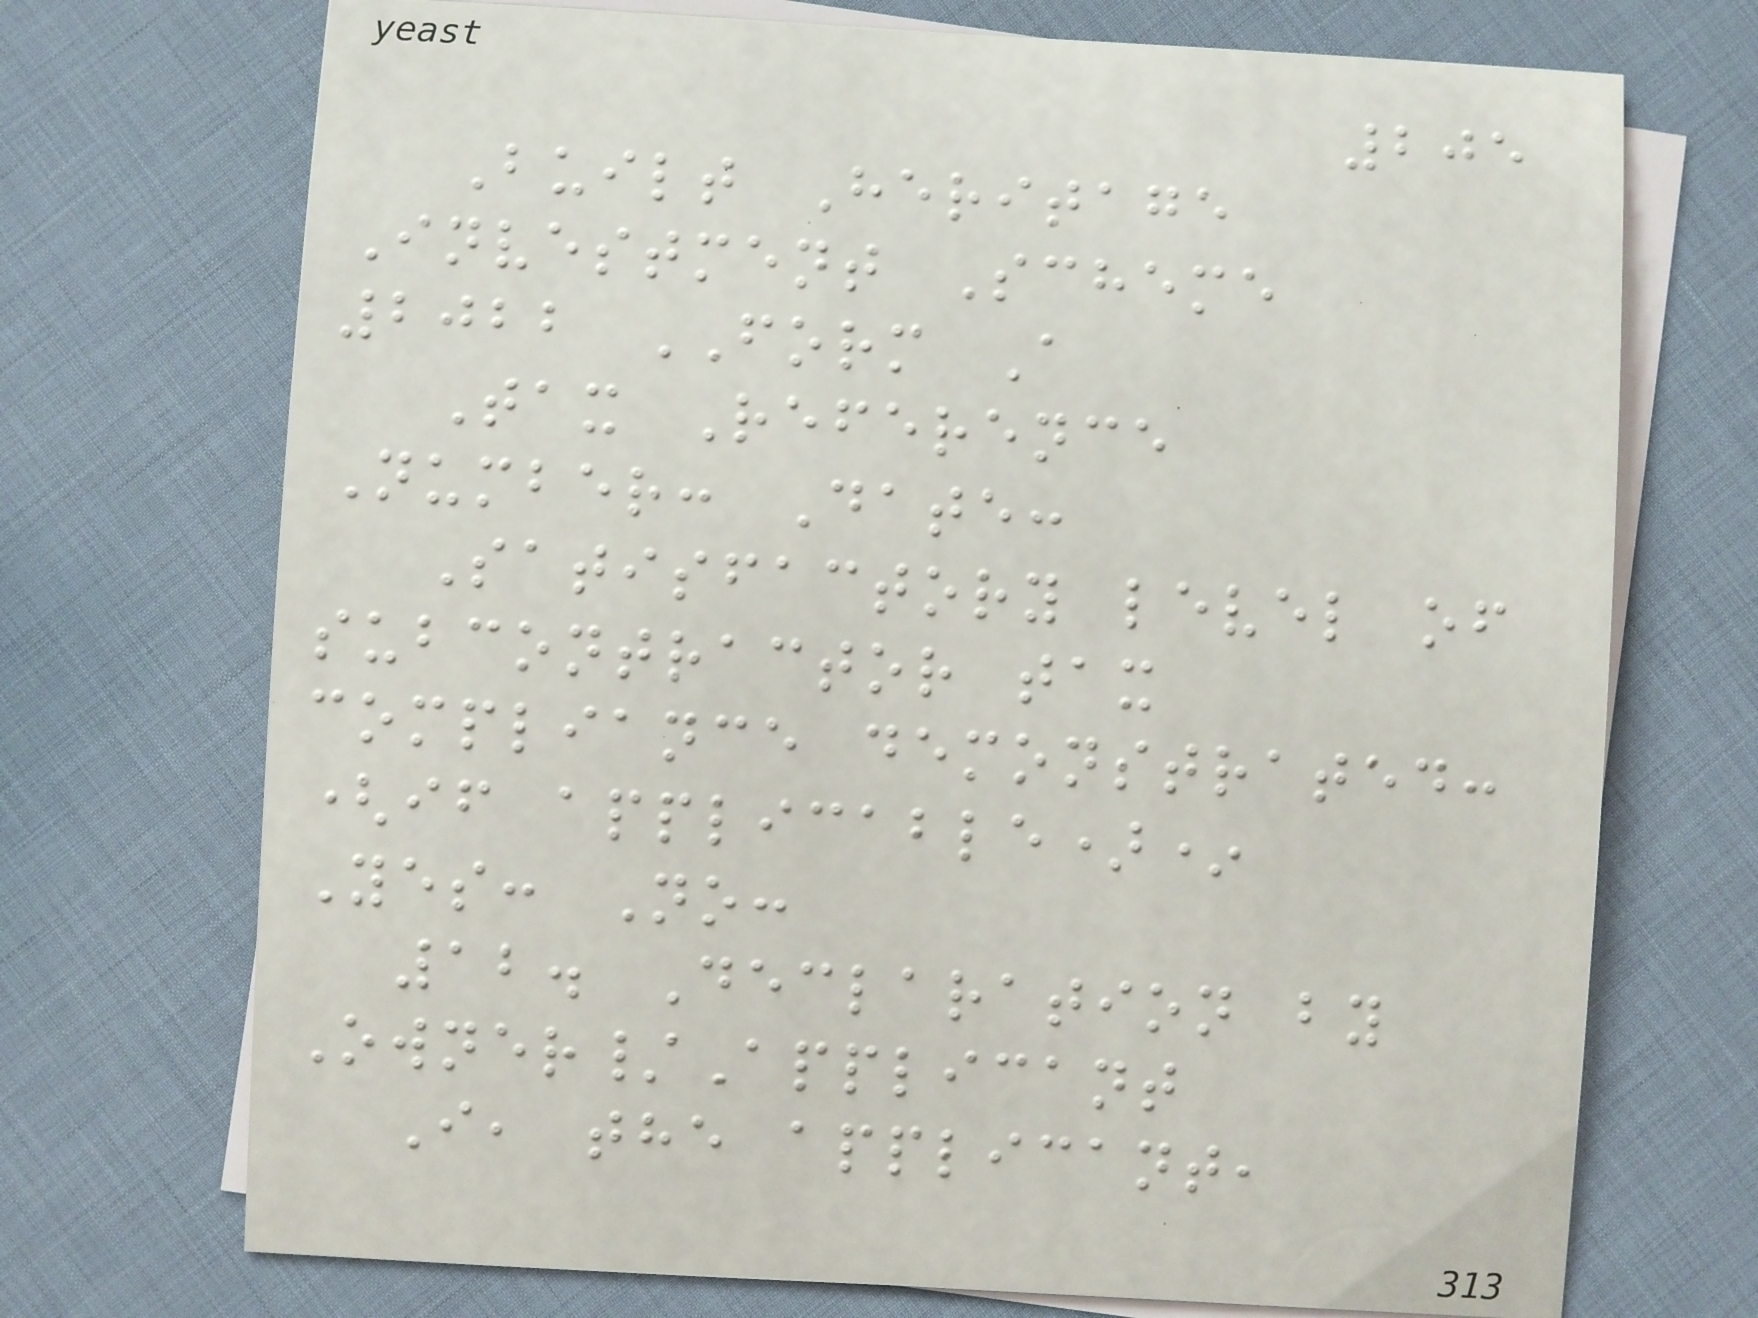205
Built Heritage
Investment Scheme
2022 FORM A
Tax Reference
Number: Date:
Satisfactory level of
subcontractor tax
compliance demonstrated:
(if applicable)*
Yes: No:
12. Declaration by
Owner/Applicant
I, the applicant,
